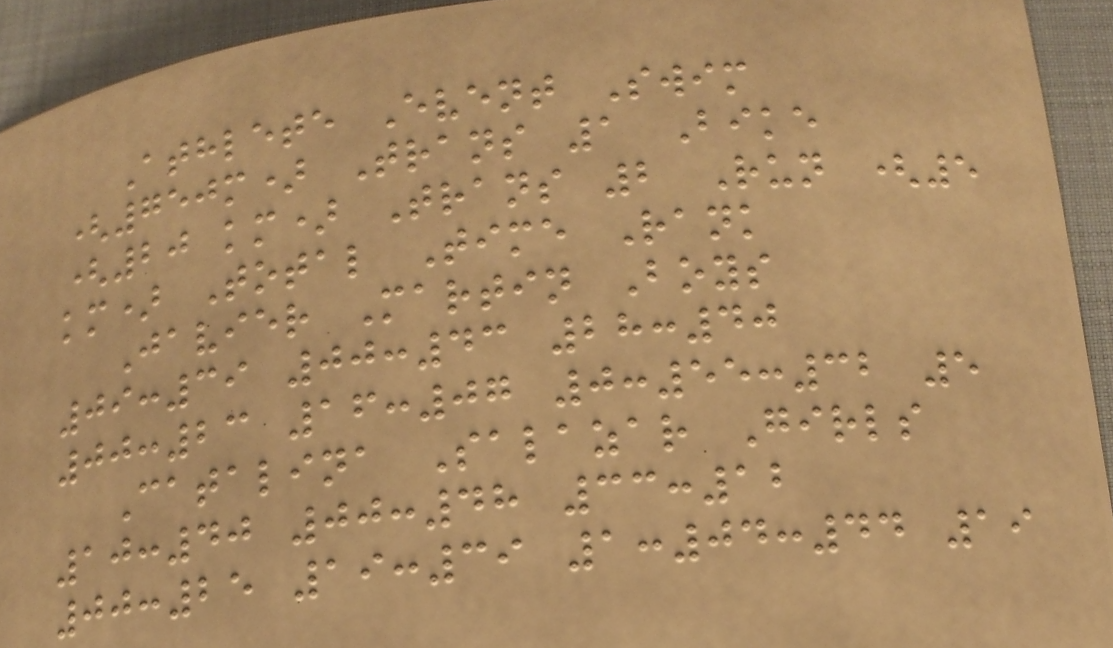Athlete Event Swim
(750m) Trans 1 Bike
(20 km) Trans 2 Run (5
km) Total Time Rank
Javier Martin Boys
09:39 00:43 28:40
00:23 16:07 0:55:32 5
Catalina Salazar Girls
10:40 00:48 33:12
00:25 19:39 1:04:44 19
